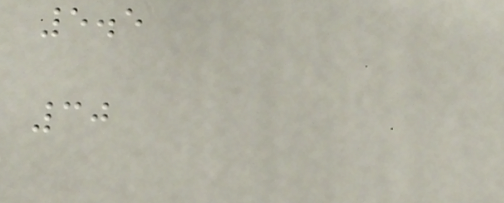5.5
30
